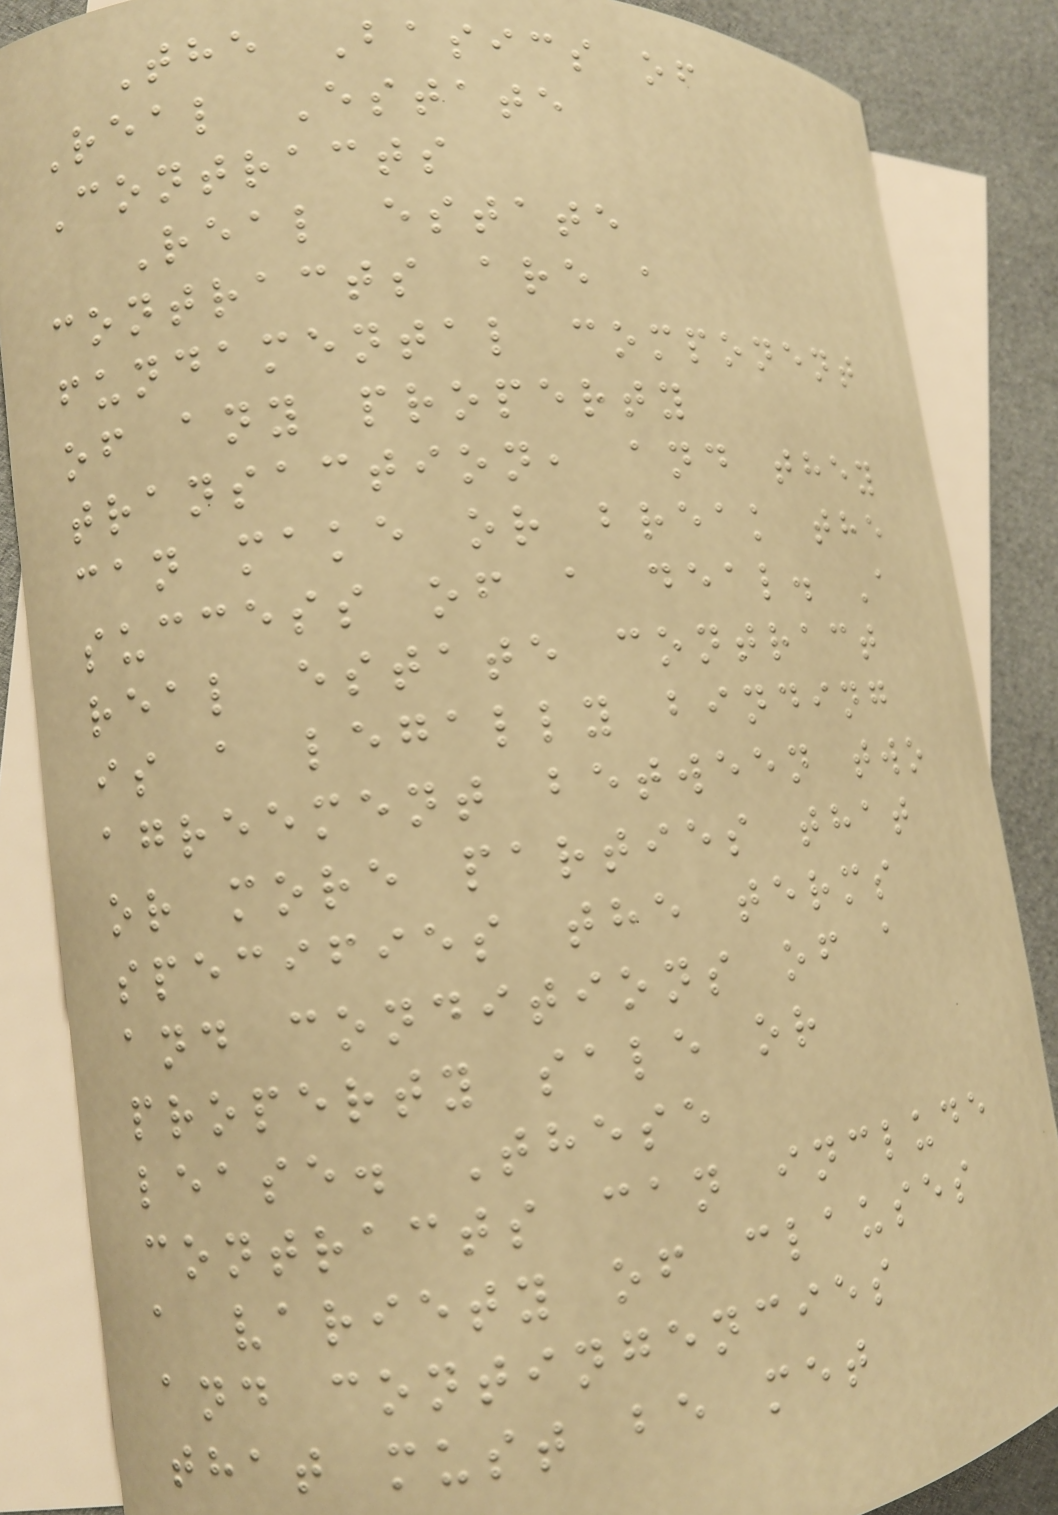The Basics of
Real Estate
Contracts
Real estate
contracts are a
fundamental component
of any property
transaction, and they
can make or break the
success of a deal. A
real estate contract
is a legally binding
agreement between two
or more parties that
specifies the terms
and conditions of a
property sale or
lease. These
contracts can include
a variety of clauses
and contingencies
that must be met
